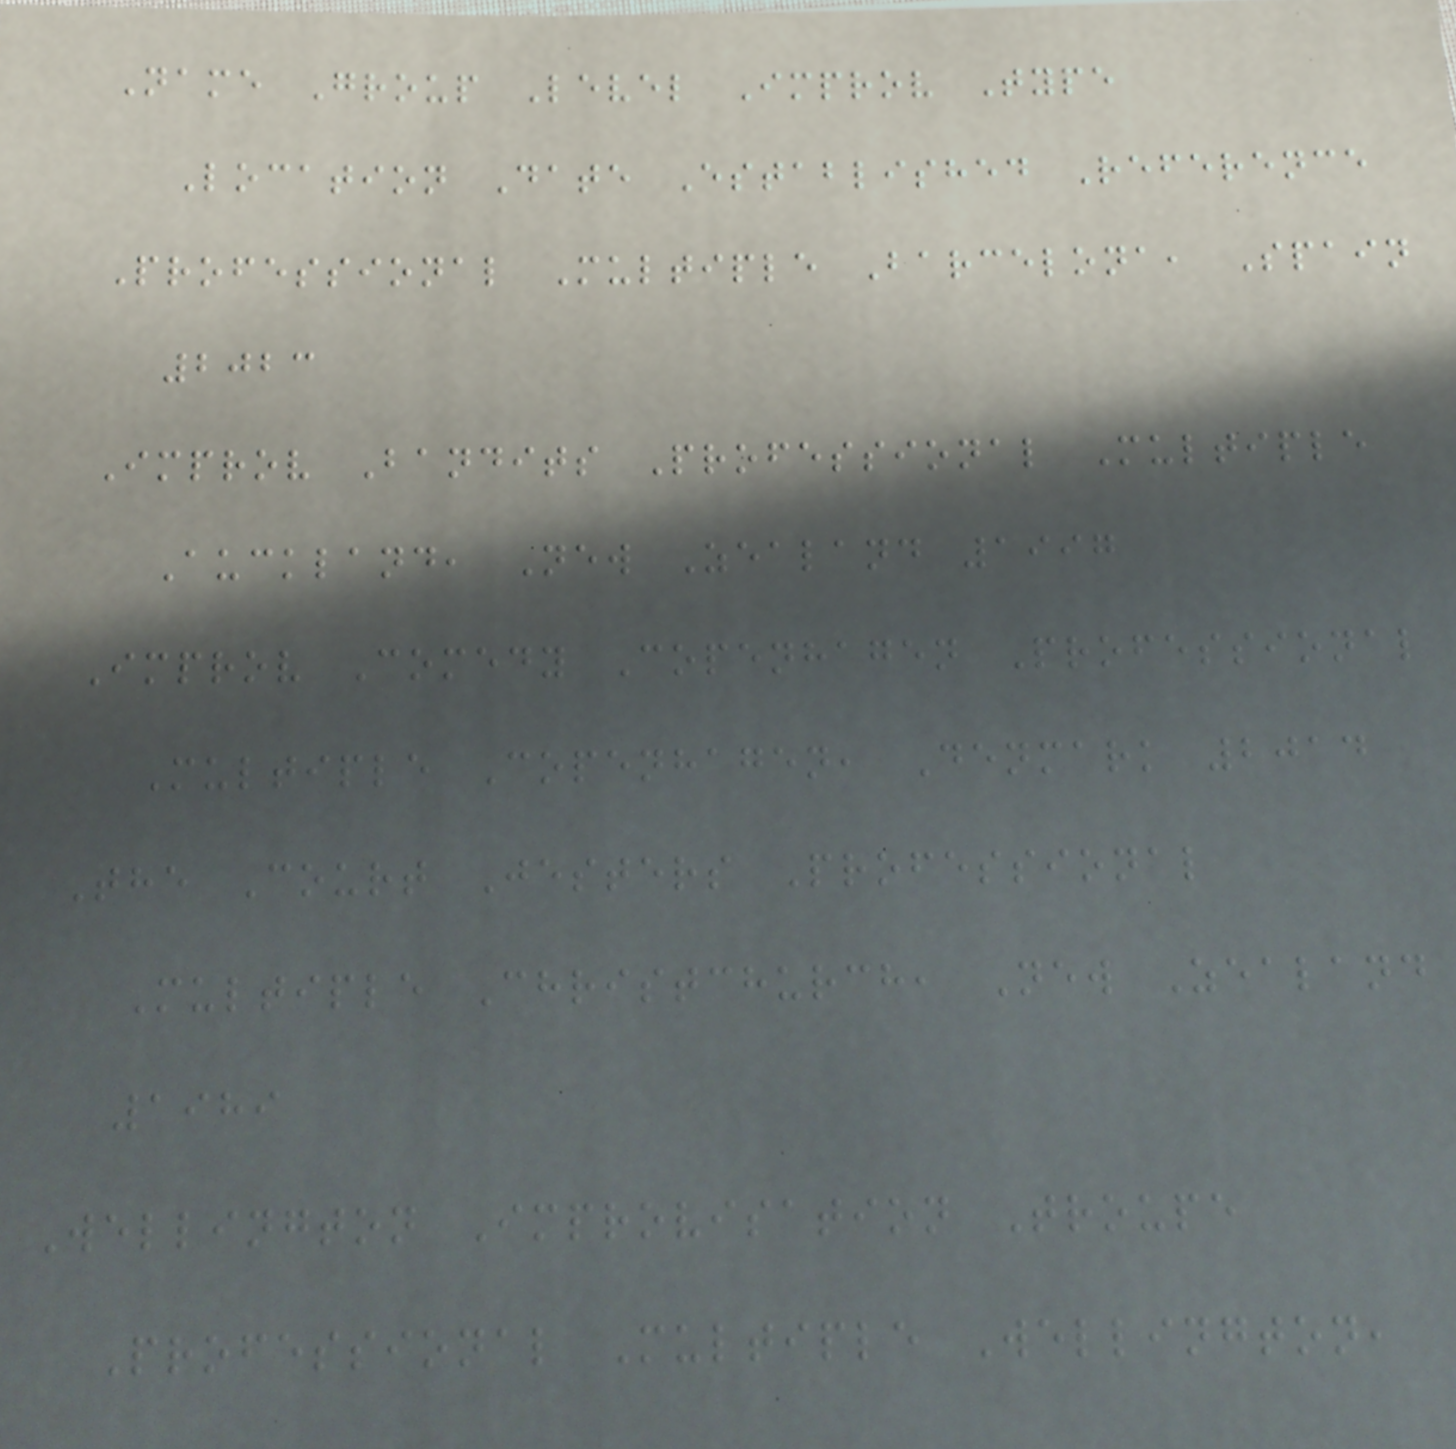Name Group Level Improv Type
Location Date Established Reference
Professional Multiple Barcelona, Spain
2023
Improv Bandits Professional Multiple
Auckland, New Zealand 1997
Improv Comedy Copenhagen Professional
Multiple Copenhagen, Denmark 2014
The Court Jesters Professional
Multiple Christchurch, New Zealand
1989
Wellington Improvisation Troupe
Professional Multiple Wellington,
